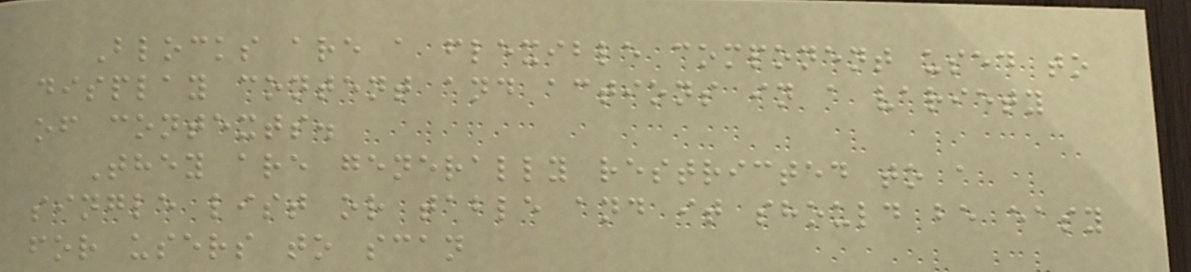Blocks are a flexible component used to
display content and actions in a variety
of contexts.
They are generally restricted to a
single list or table and it should be easy
for users to scan
